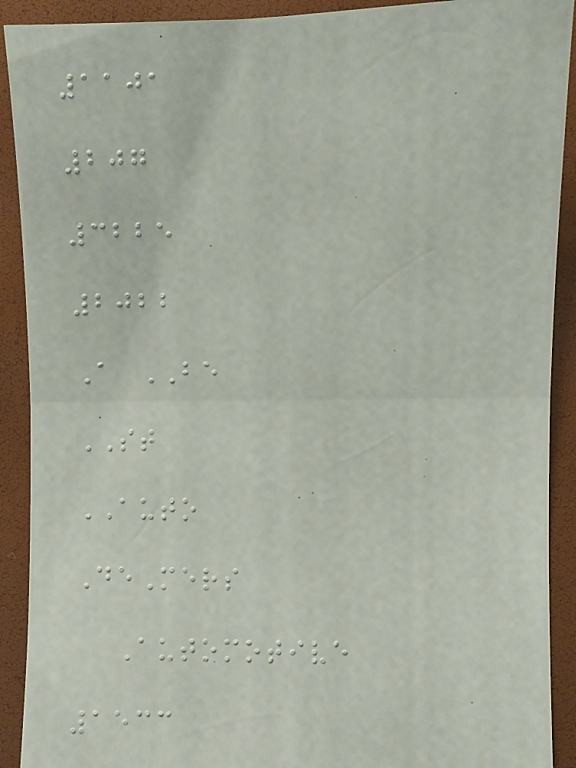1101
207
3225
2022
A BE
ST
AUTO
DeMers
Automotive
1533
